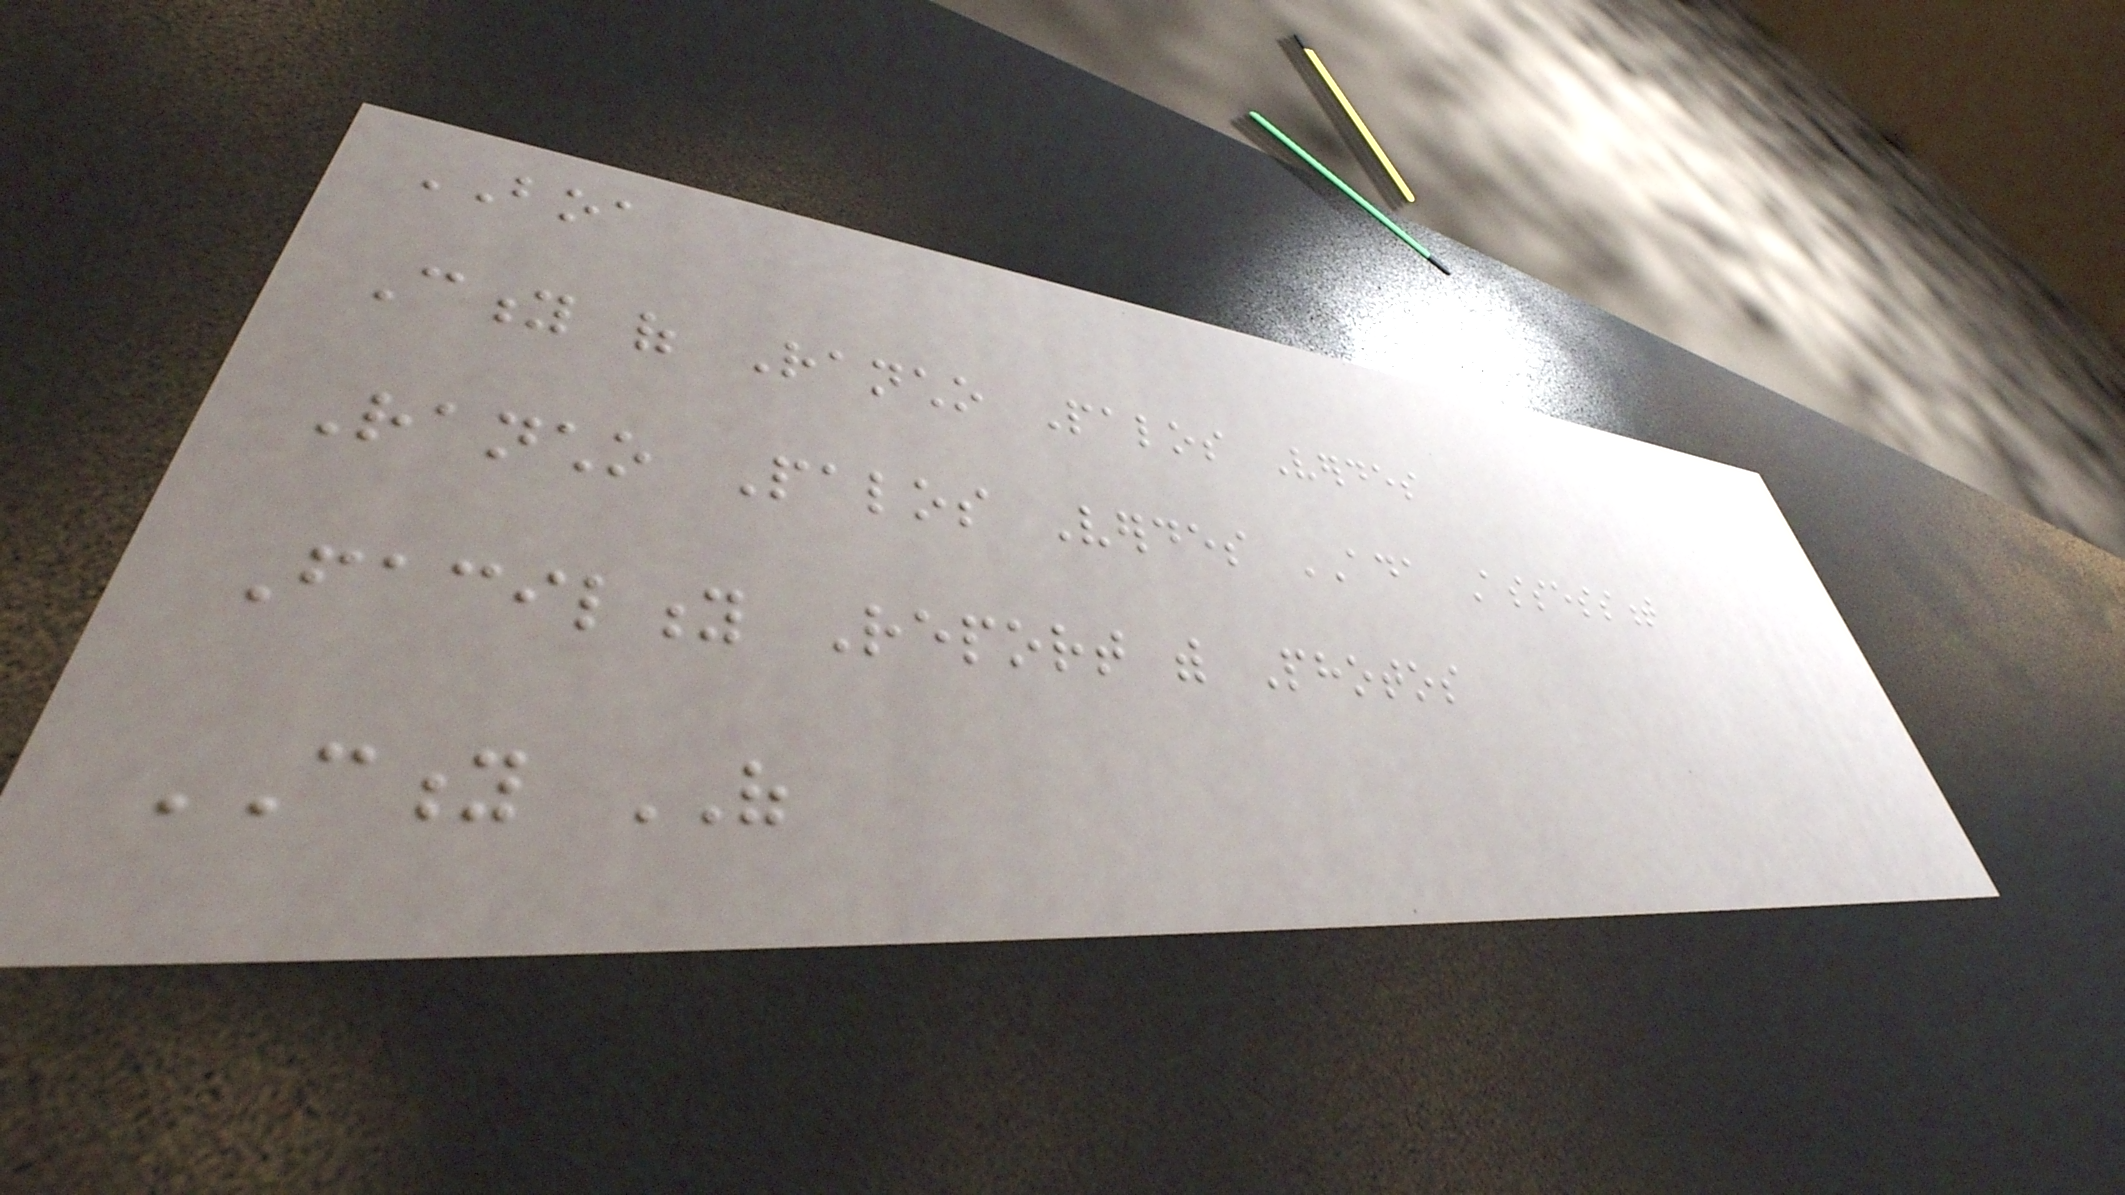BOA
City of Rancho Palos Verdes
Rancho Palos Verdes ADA Assessment
Facility Report with Photos
CITY OF
